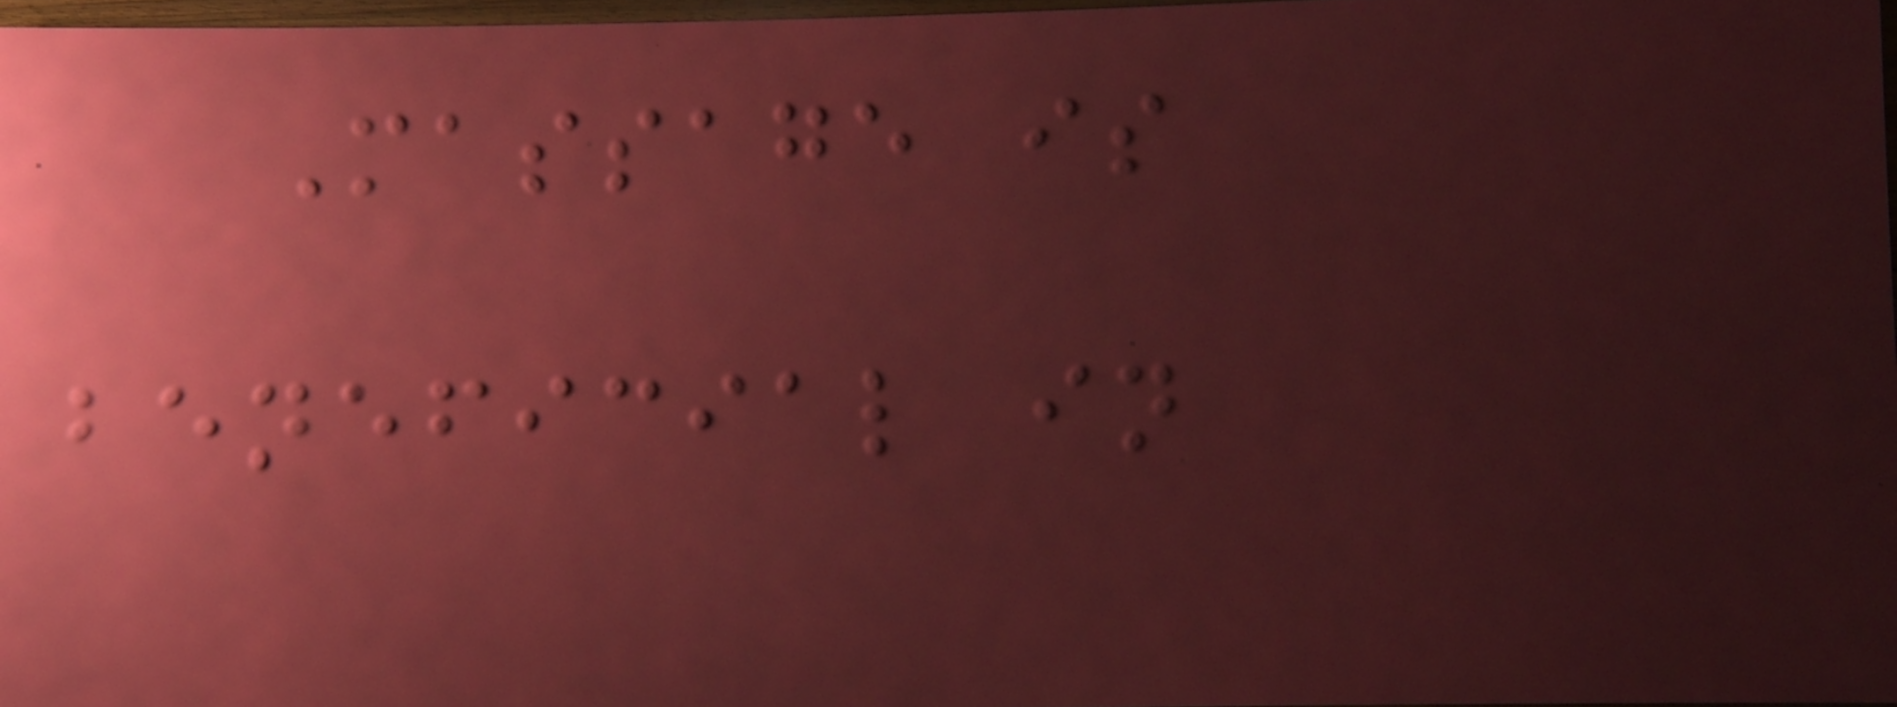Massage is
beneficial in
